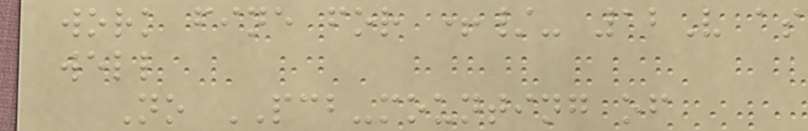work fine for +/- 12V as
well
No PCB-mounting of
